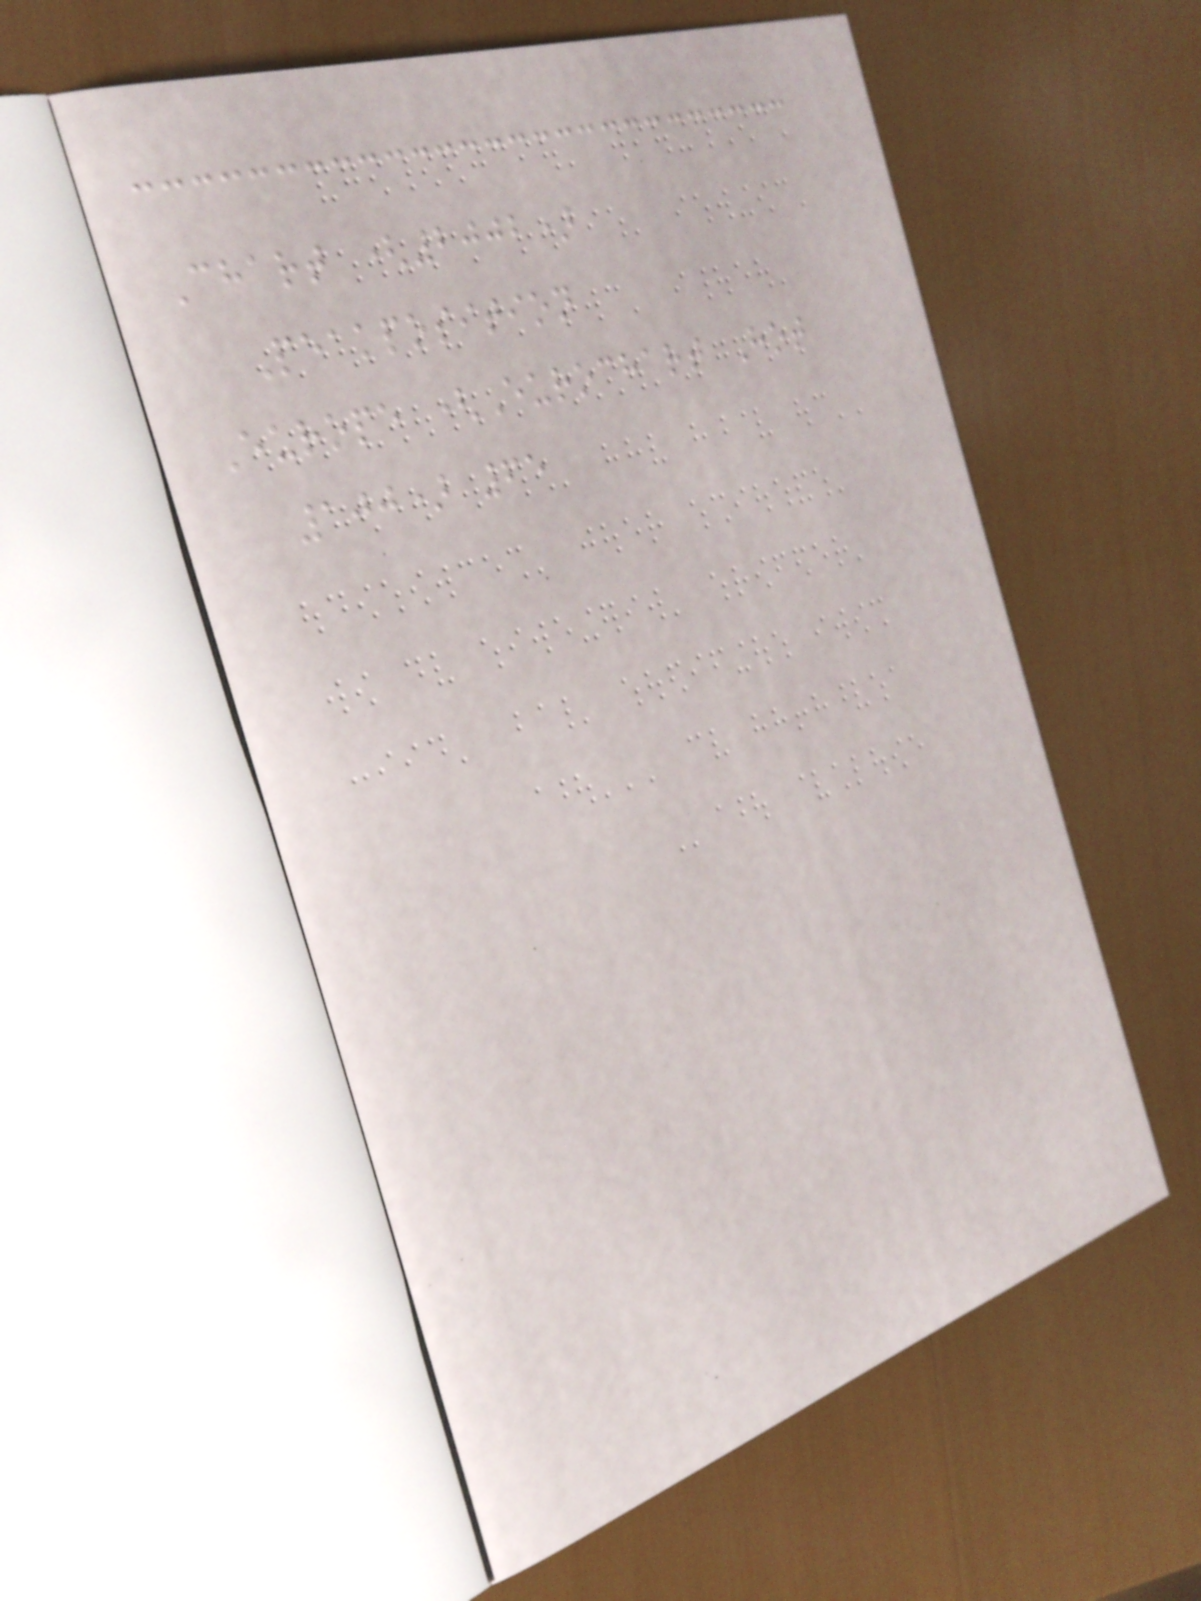Chart (2002)
Peakposition
Europe (Eurochart Hot
100) 65
